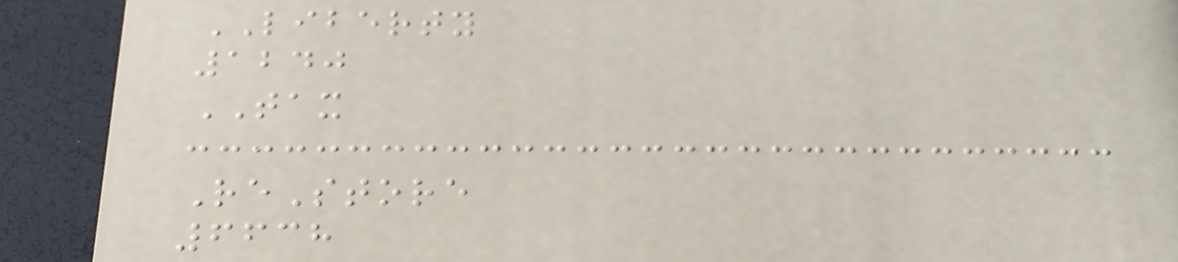LIBERTY
1240
TAX
ReStore
6638
